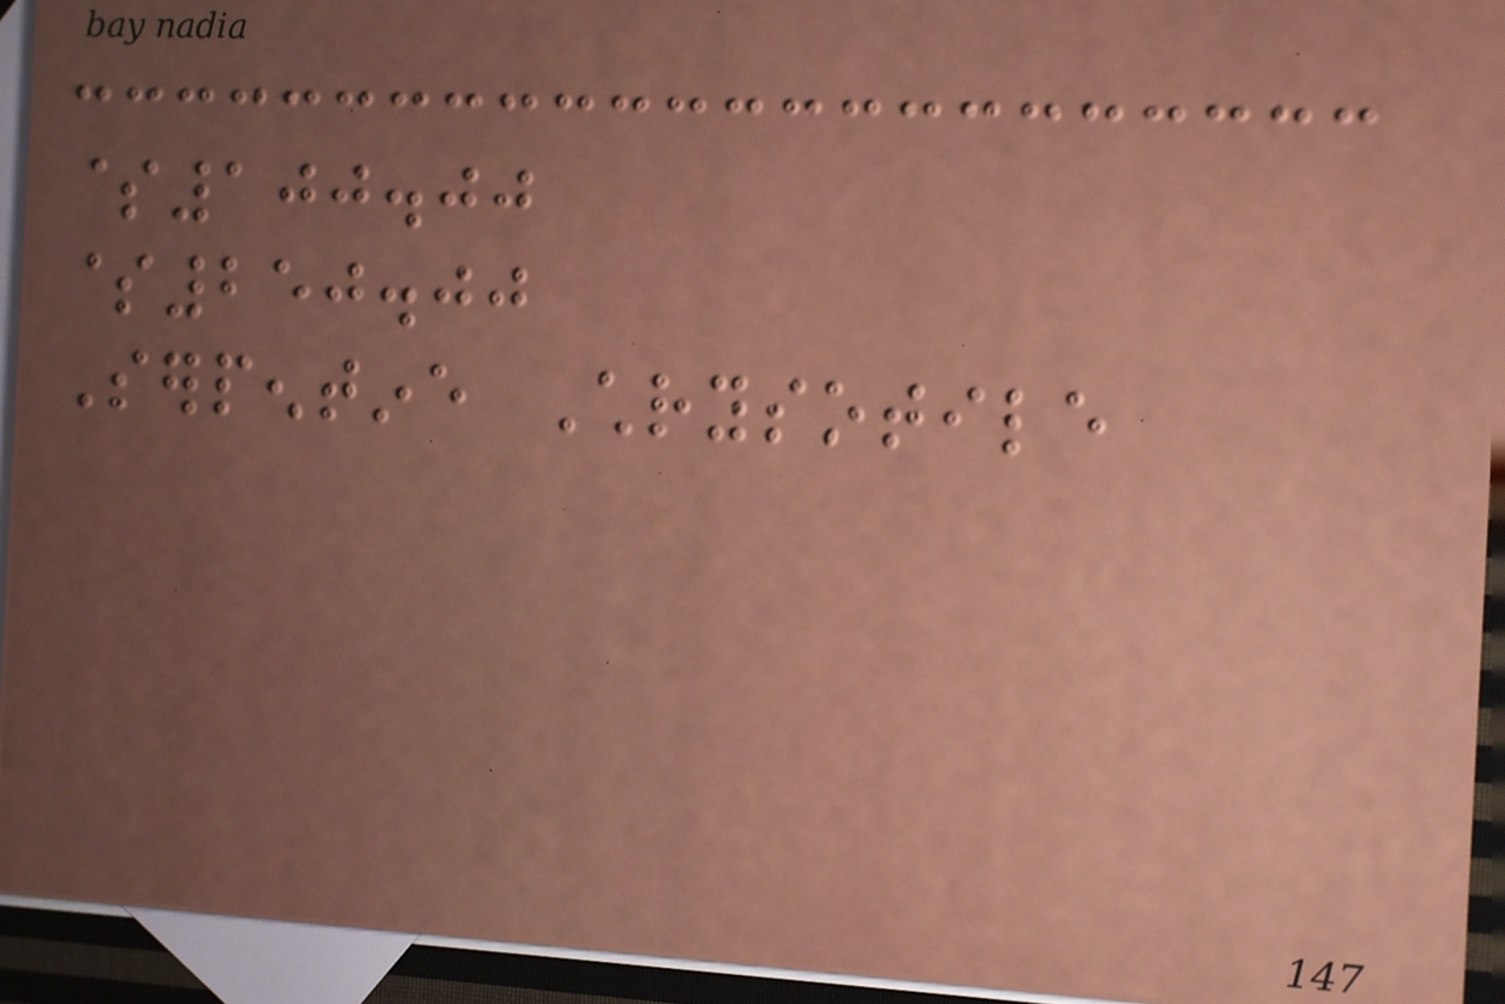$100.00
$250.00
Serpentine Chrysotile
